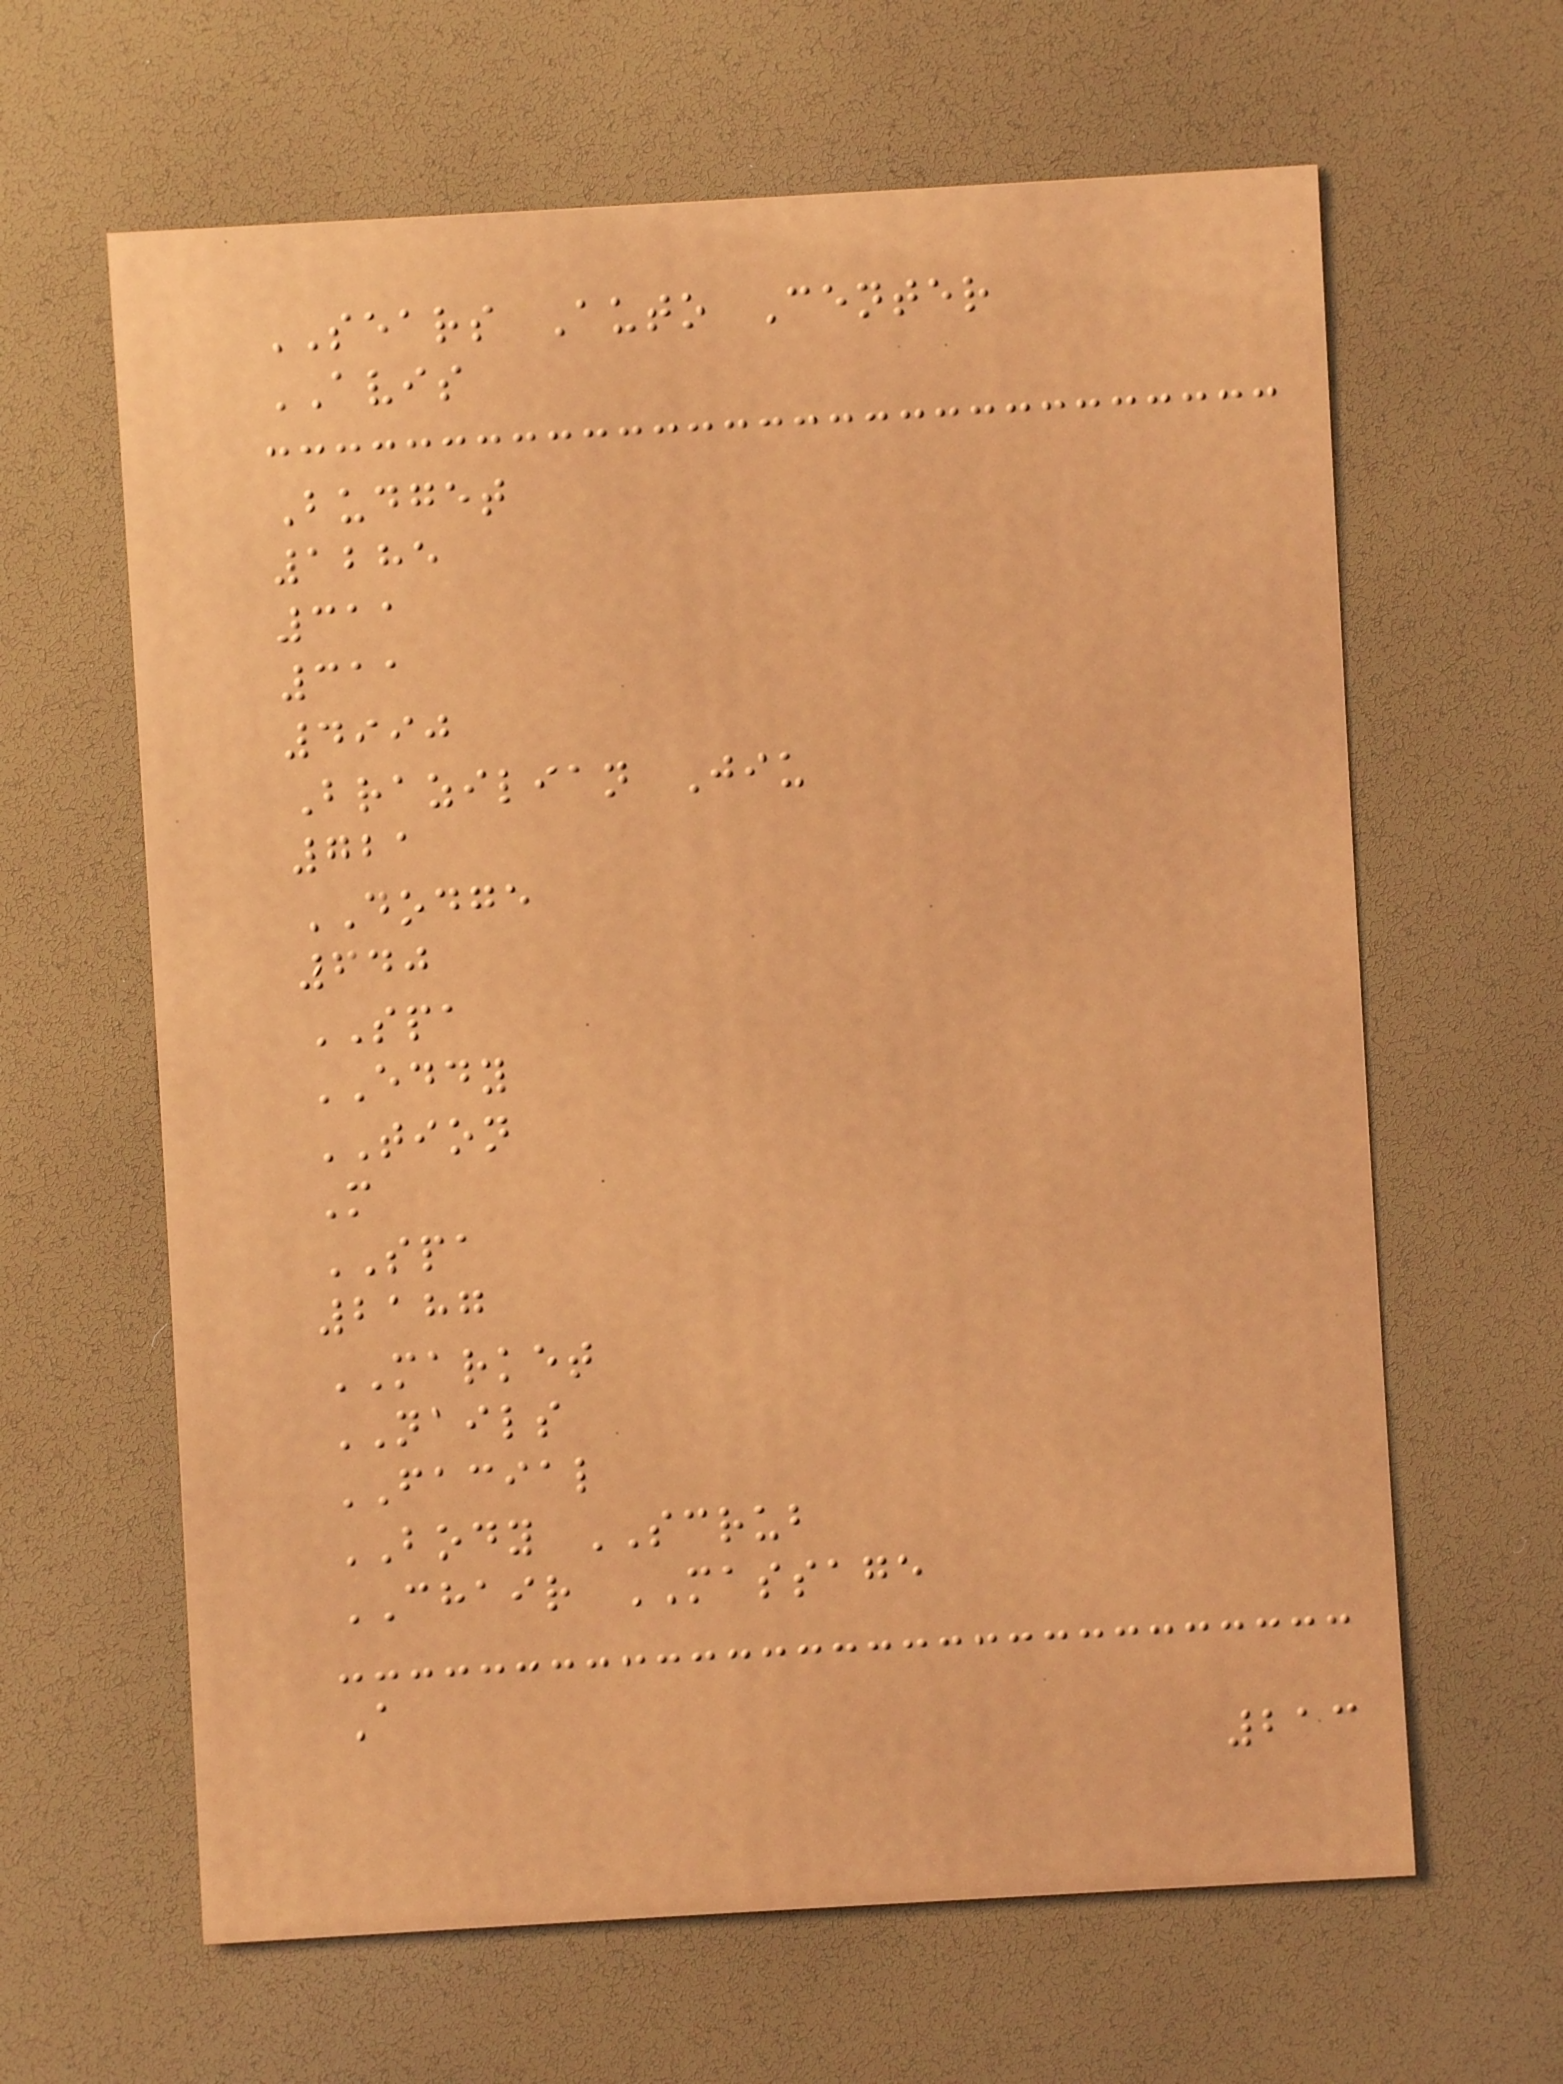SEARS Auto Center
AVIS
Budget
1285
311
311
4990
Brazilian Jiu
721
DODGE
640
SPA
EDDY
TION
M
SPA
2187
MARKET
NAILS
FACIAL
BODY SCRUB
CHAIR MASSAGE
A
213
